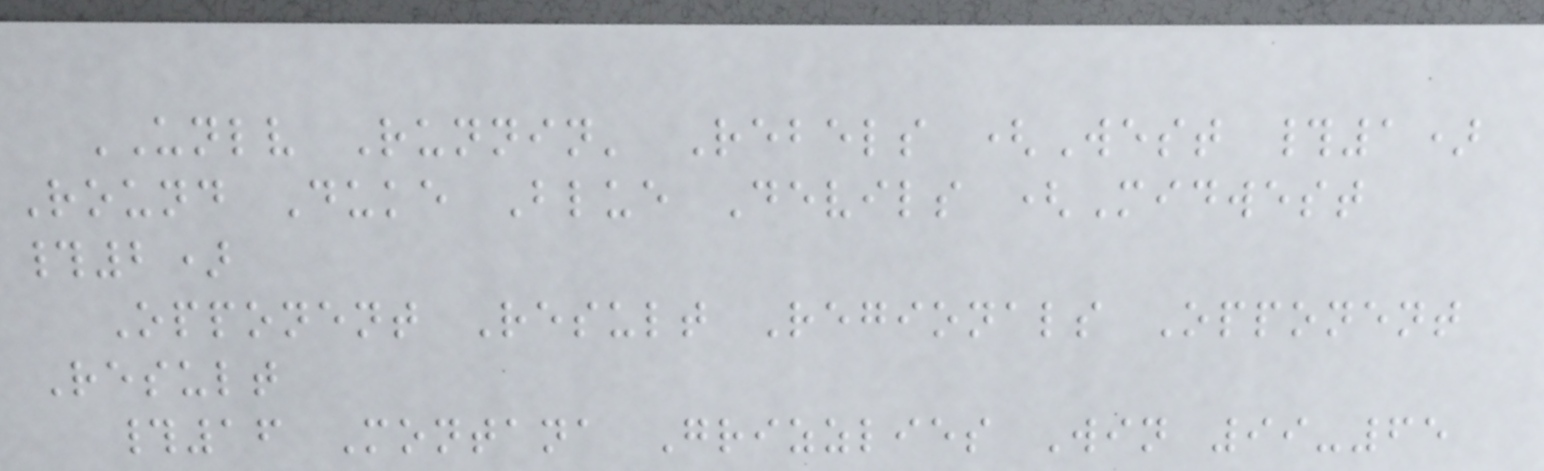UNLV Runnin' Rebels (West #1)
Round Duke Blue Devils (Midwest
#2)
Opponent Result Regionals Opponent
Result
#16 Montana Grizzlies Win 99-65
